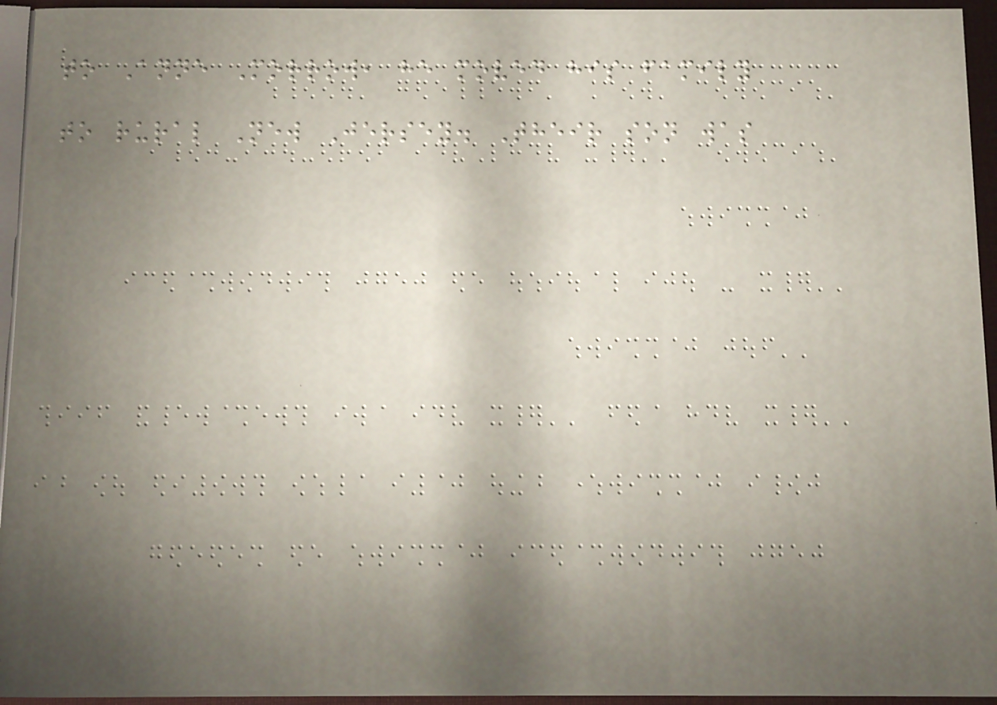to Anne Morrow, he moved his family
to rural New Jersey. Their son was
